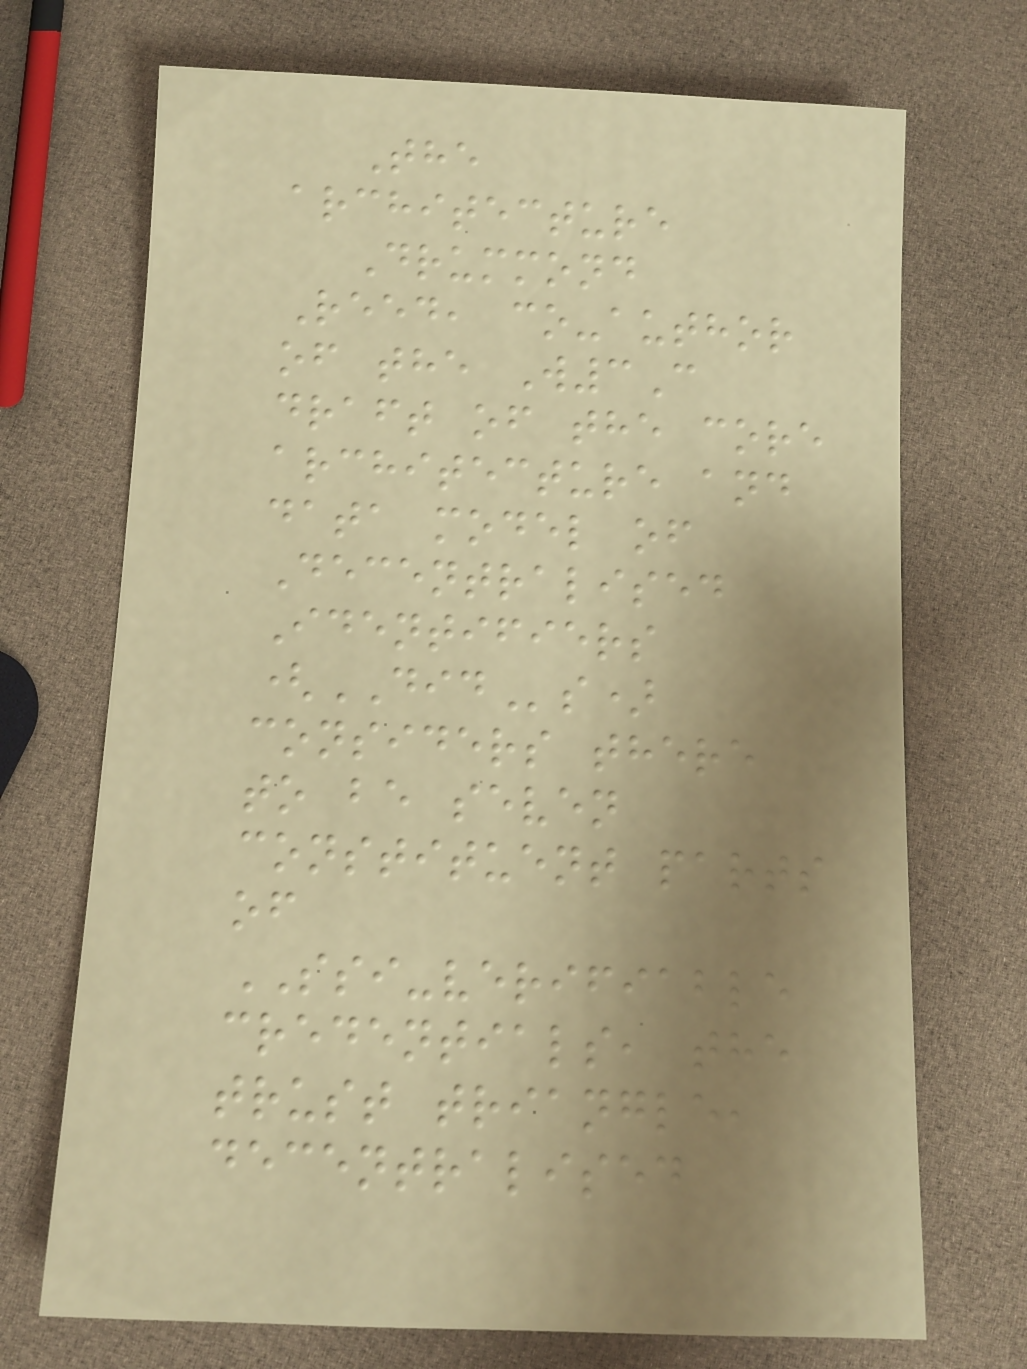The
architecture
Drummond
Reed, co-author
of the W3C
draft of the core
architecture and
data model of
Decentralised
Identifiers
(DIDs)
considers there
to be seven
constituent parts
of
SSI-verifiable
credentials, the
trust triangle,
decentralised
